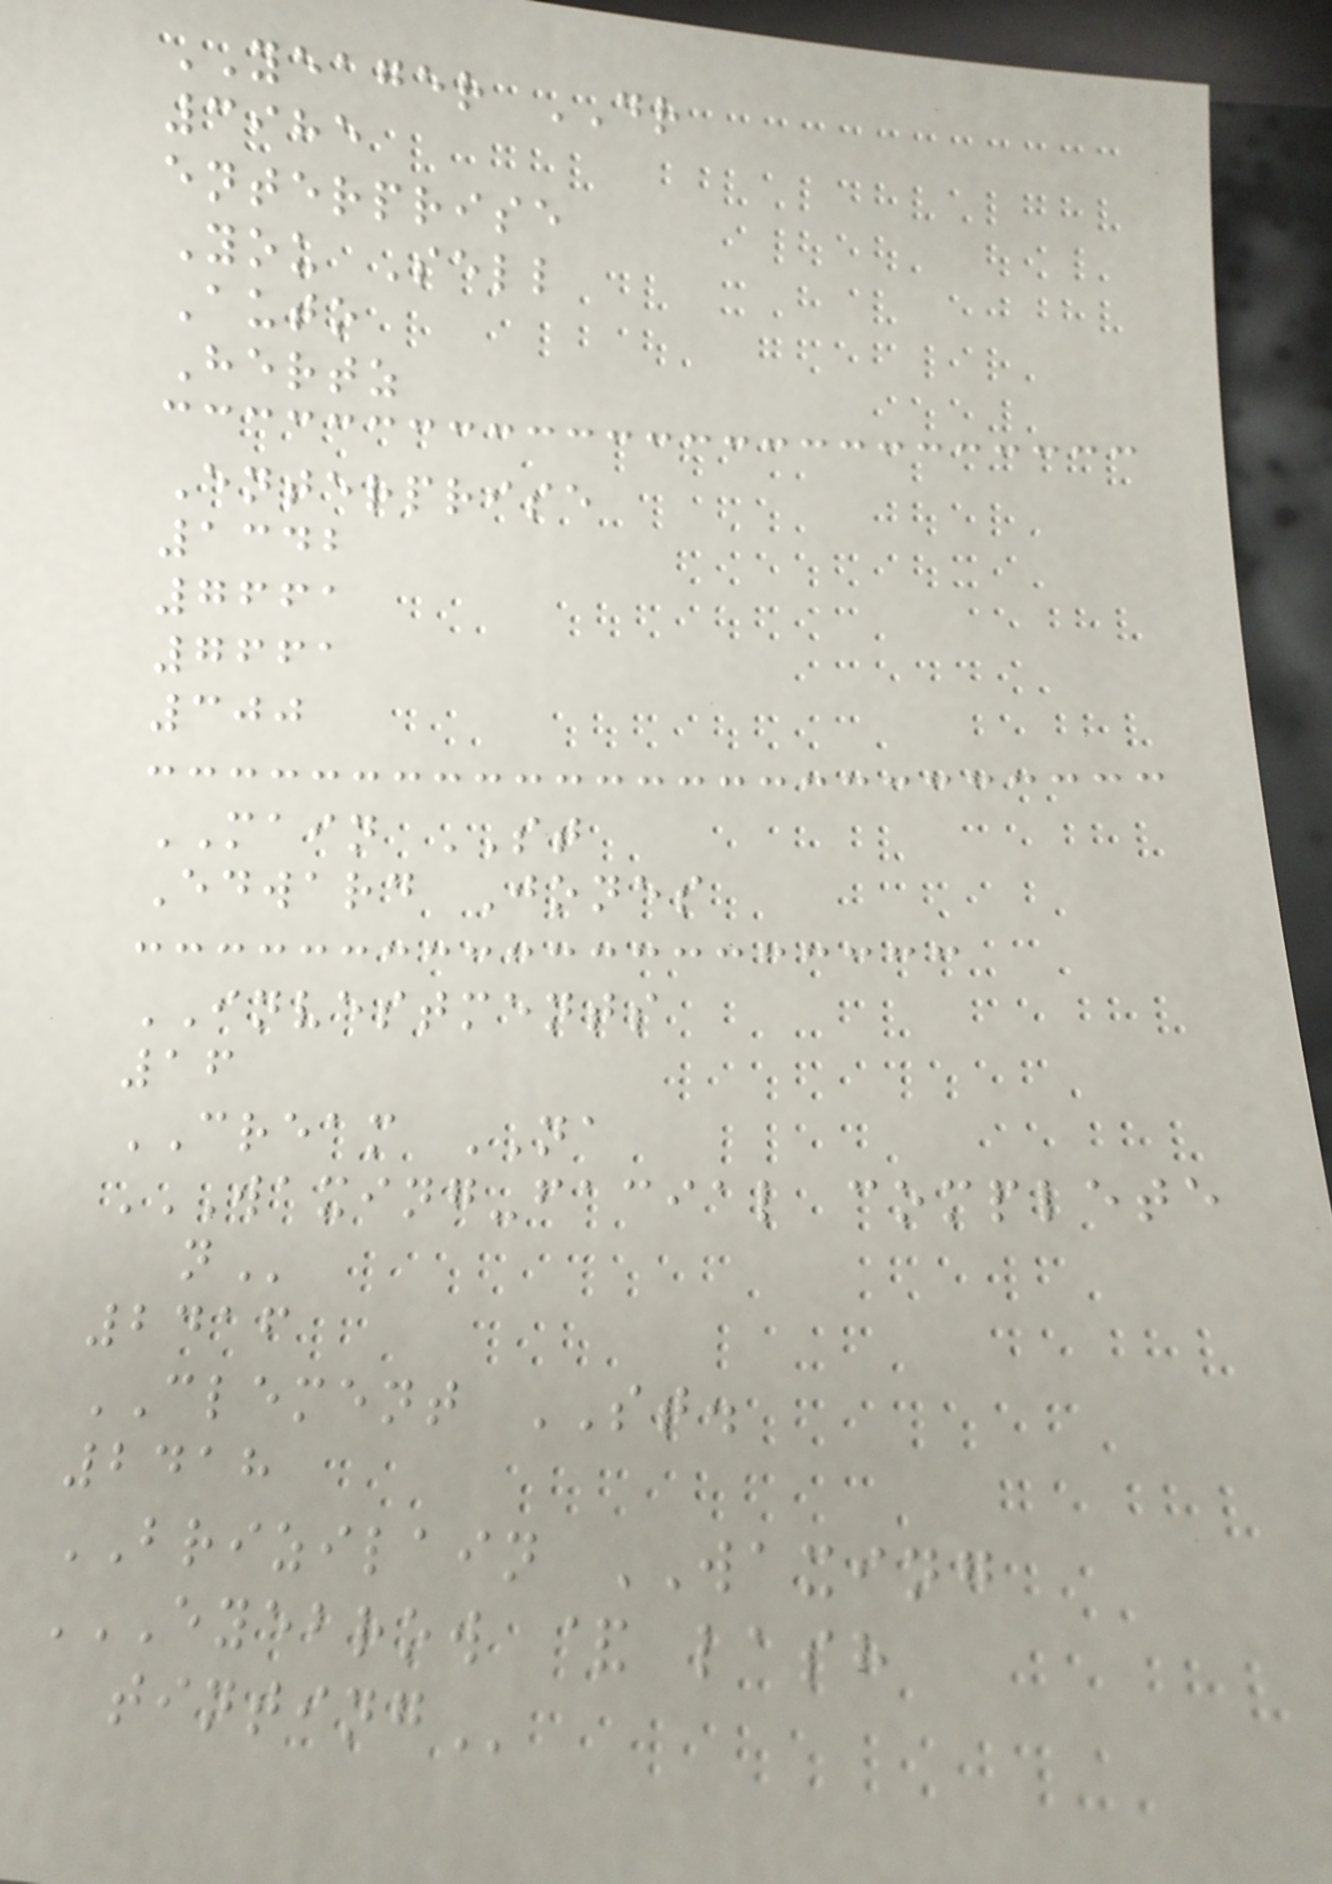YEAGER DR
3985
enterprise
You Sell
Auto
Hertz
Enterprise
1342
7661
7661
300
MAIN ST
Edward Jones
INVESTMENTS
16
CREAM NA
WAXING-FACIAL COMPLETE
N
2416
CLEMENT ST.
2418
BRIZILAIN WAXING
EYEBROW & LASH
TINTING
